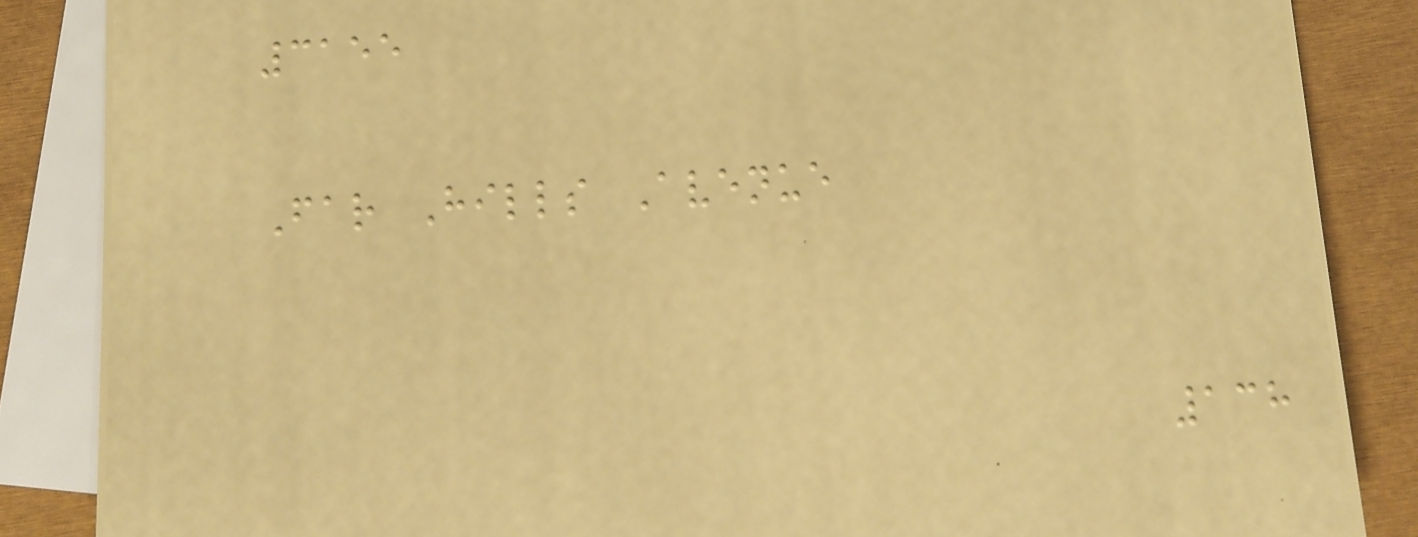3155
Far Hills Avenue
138
